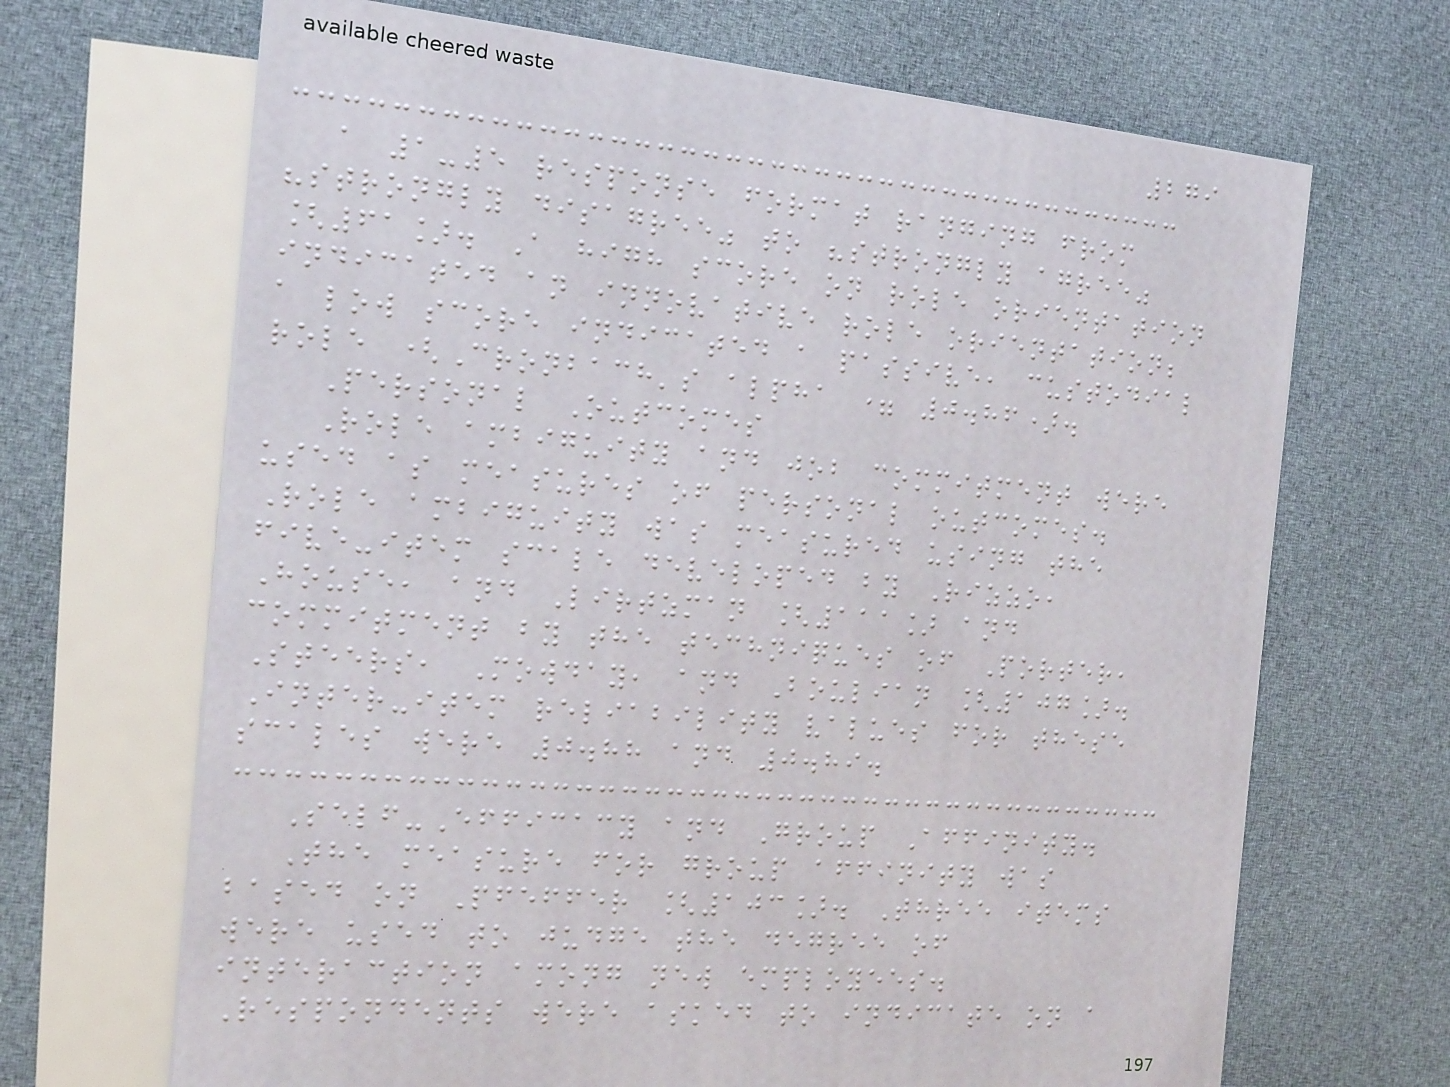279
a 1-5 response format ranging from
"strongly disagree" to "strongly agree"
[61]. A high score on role orientation
indicated an innovative role orientation;
a low score indicated a passive, custodial
role (Cronbach's alpha = 0.86).
Personal Outcomes
Role ambiguity and job commitment were
used as measures of personal outcomes.
Role ambiguity was measured using the
five-item scale developed by Rizzo,
House, and Lirtzman [111] and
commitment by the techniques of Porter,
Steers, Mowday, and Boulian [107].
Inter-item reliability values for these
scales were 0.88 and 0.89.
Self-Efficacy and Group Affinity.
The measure for group affinity was
based on Pfeffer [103]. Three items
were used to judge the degree of
interaction among new employees.
Respondents were asked to indicate on a
